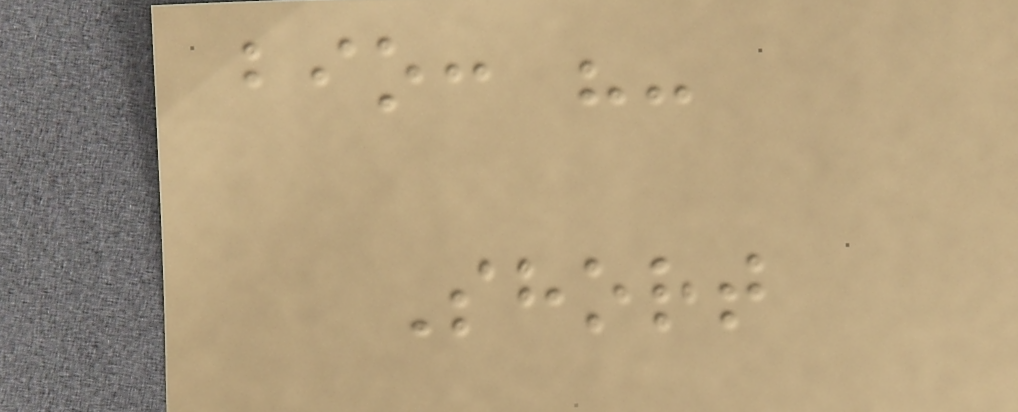bio: "-
Short
